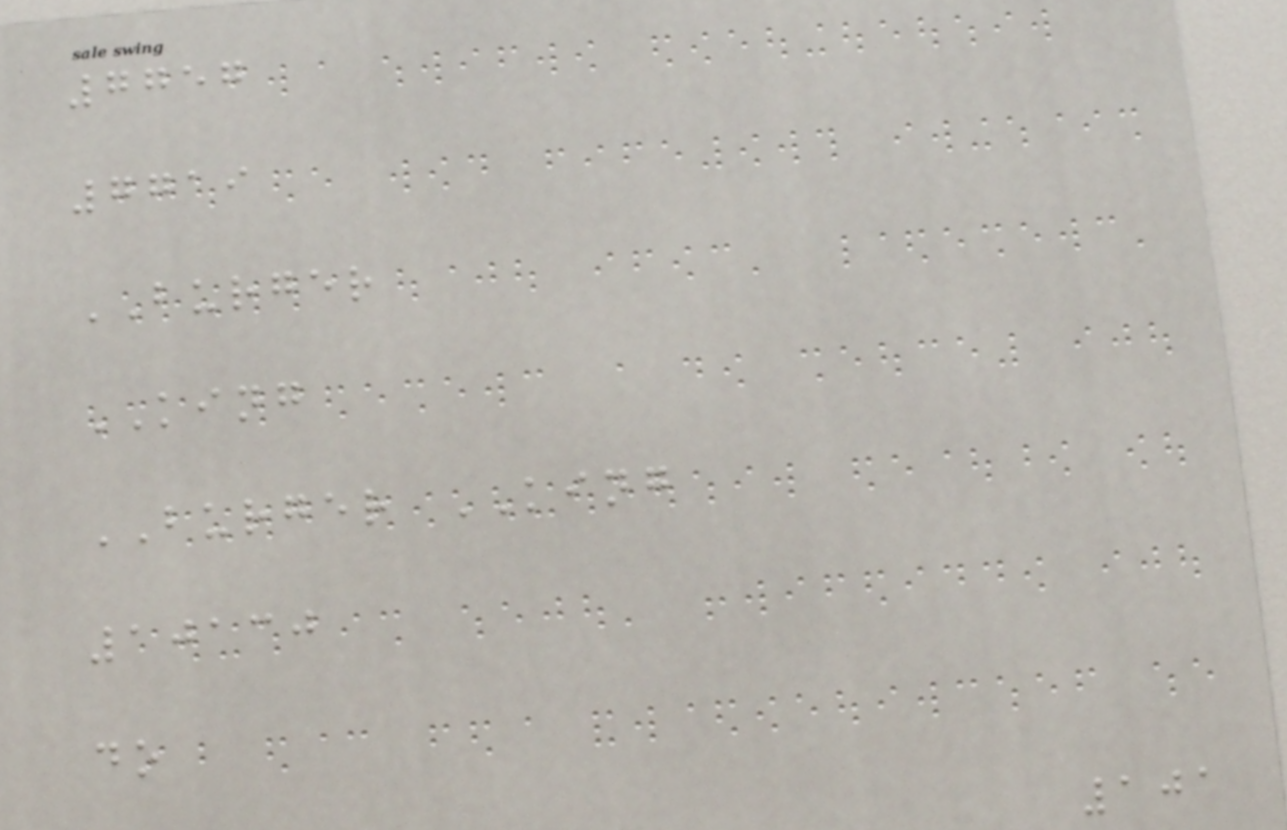7757
7719
BURGER
KING
BURGER KING
10130
do
101
